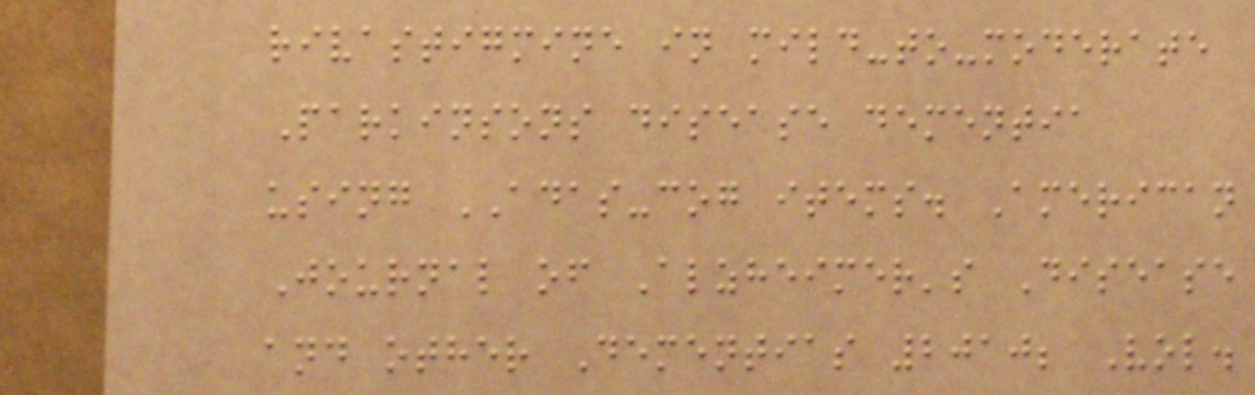rivastigmine in mild-to-moderate
Parkinsons disease dementia
using ADAS-cog items. American
Journal of Alzheimer's Disease
and other Dementias 2010; Vol.
